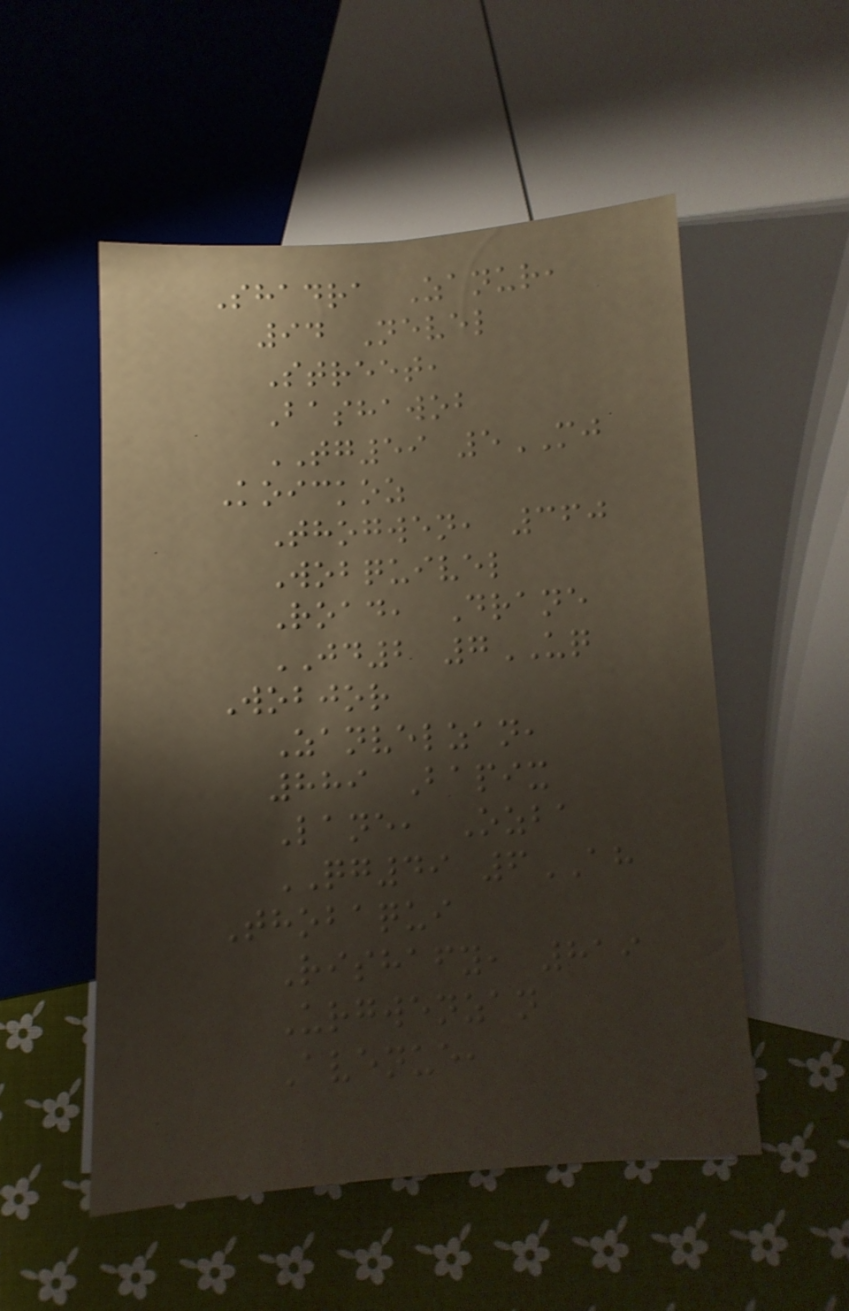Shadra Zanur,
94 Nevel
Street,
Bashawob
TG59 5MJ
Koickoz
Thogwen, 360
Wobquivel
Road, Drane
JD2 7UQ
Wobjor
Zanvelzan,
889 Bapix
Lane, Ozba
QG49 6AH
Thobaqui
Rishafy, 819
Urgwenzan
Avenue,
